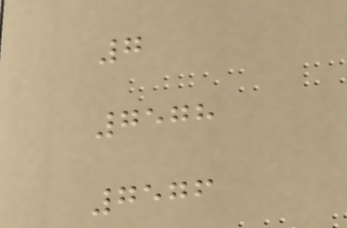7
7578
7576
